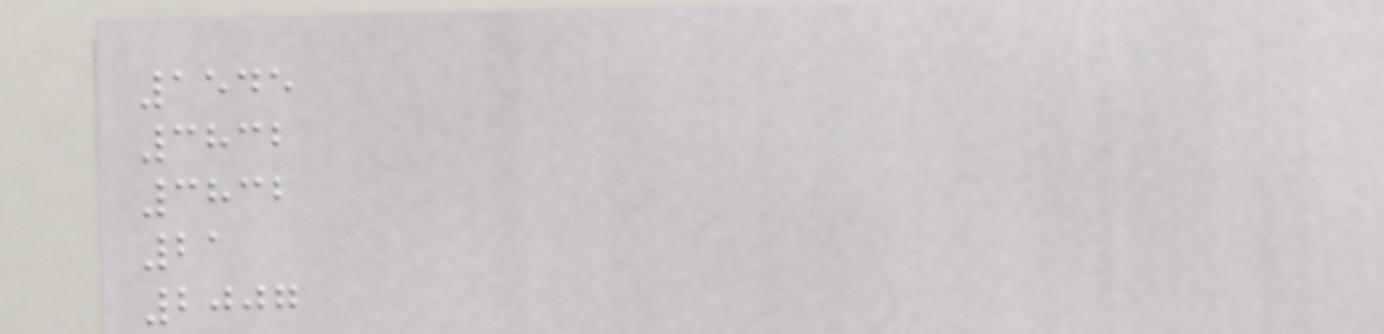1545
3832
3832
21
2007
